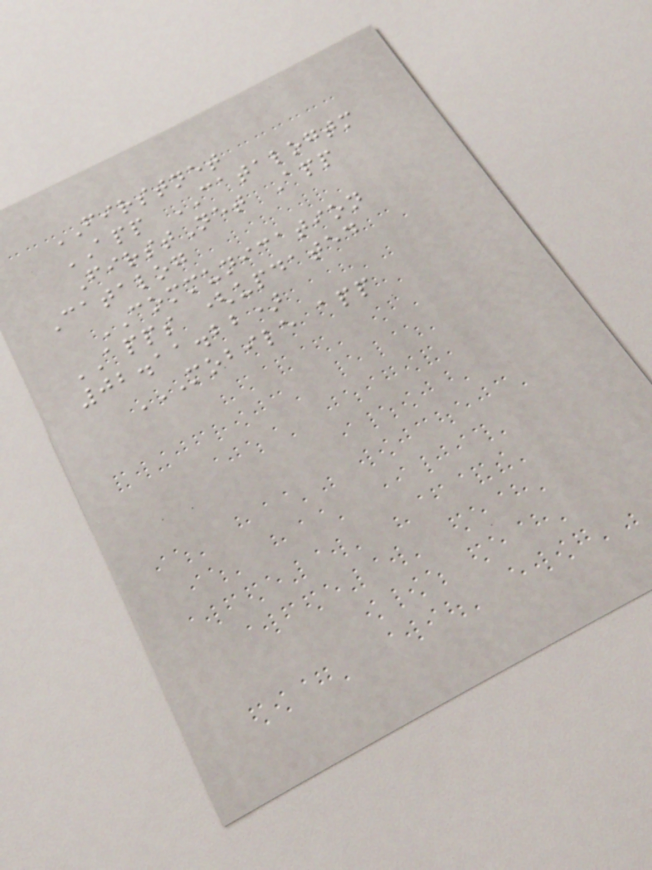FIRSTNET
APP CATALOGTM
FirstNet App
Catalog
COMMUNICATION
APPS (updated
02.11.22)
MOBILE APP
